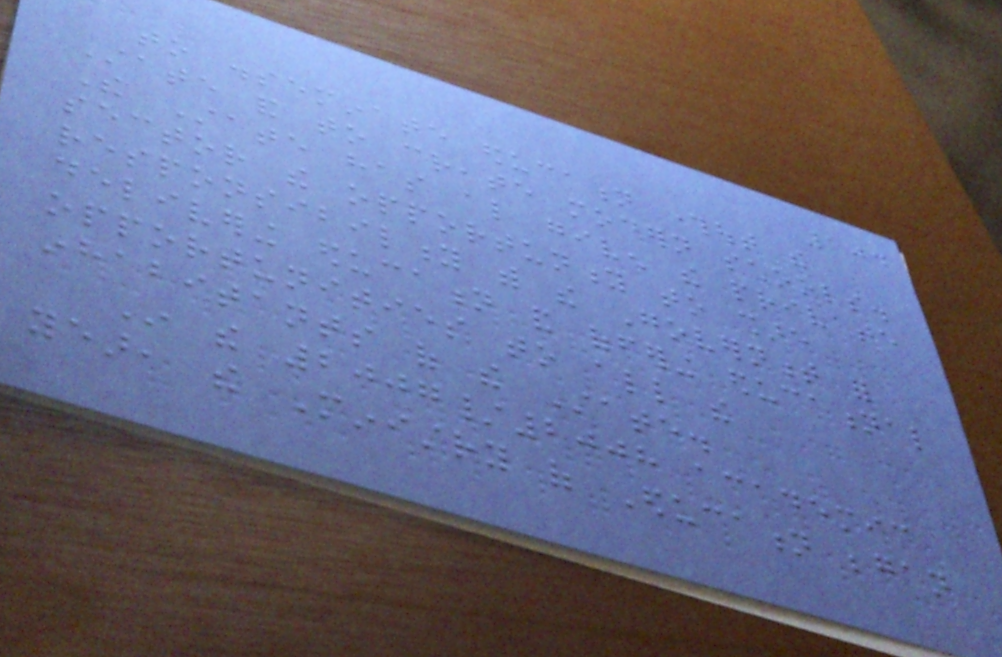104
to disseminate education throughout the
State and to create modern schools.
The State has also given the private
sector the opportunity to share
responsibility with the Government for
delivering education and offering educational
opportunities to all the
inhabitants of the State.
In the 2007/2008 academic
year, the Ministry of Education began
